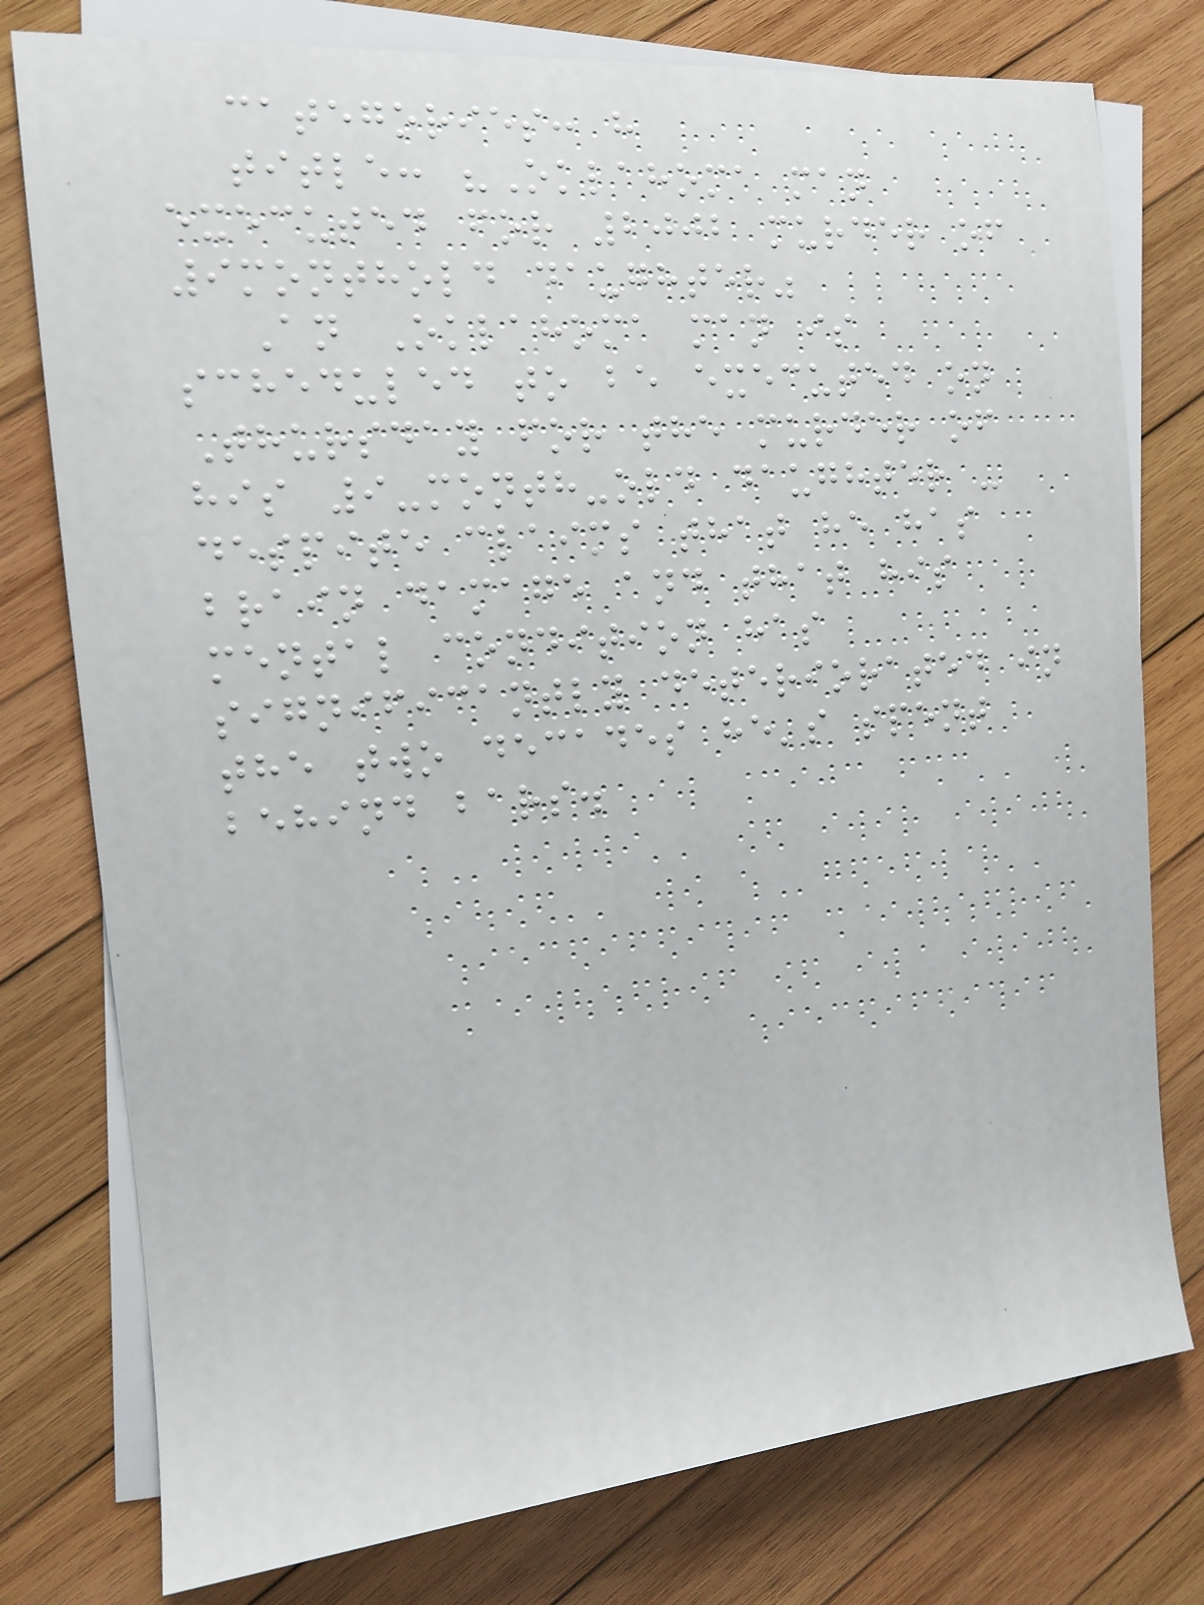categories: h
title: "Oklahoma man
executed for 2002 murder of
9monthold daughter"
An Oklahoma man is
scheduled to be executed on
Thursday for the murder of
his 9-month-old daughter -
despite claims that he has
brain damage and that his
mental condition has
significantly deteriorated in
the two decades he's spent
behind bars.
